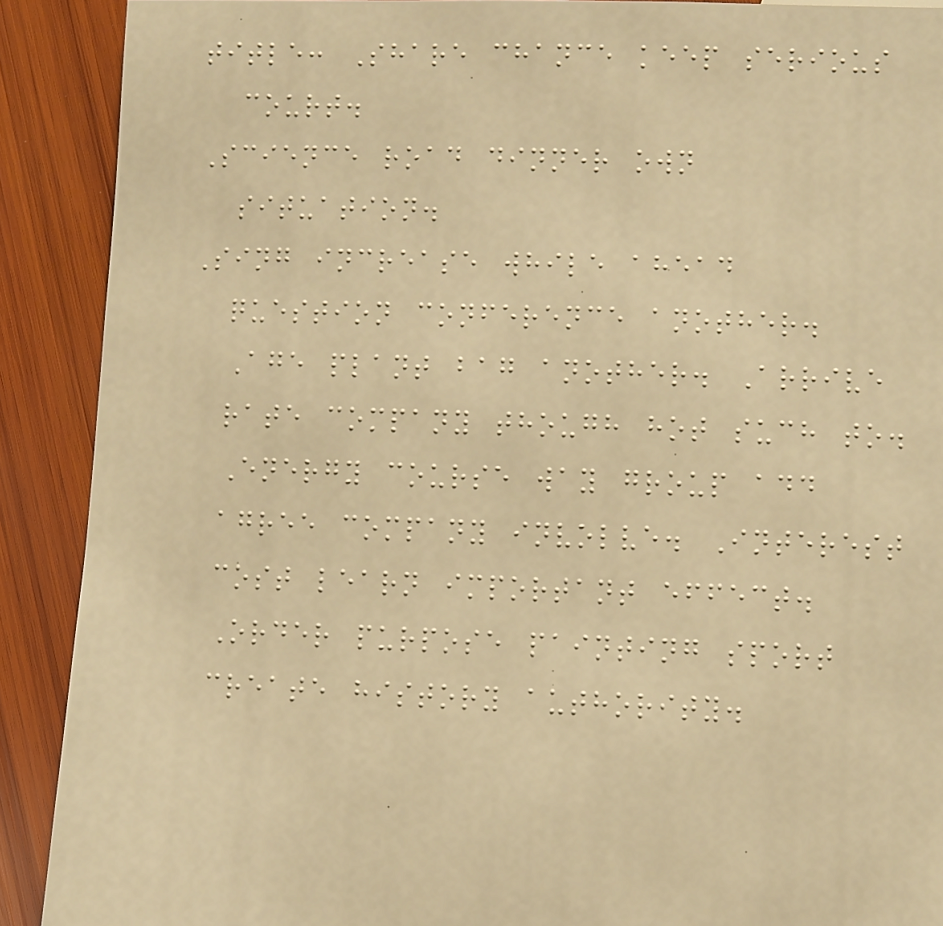title: Share chance keep serious
court.
Science road dinner own
situation.
Sing increase while ahead
question conference another.
Age plant bag another. Arrive
rate company though hot such to.
Energy course way group add
agree company involve. Interest
cost learn important effect.
Order purpose painting sport
create history authority.
